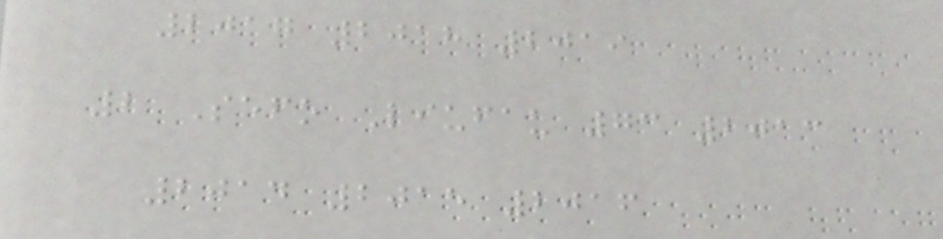2017 2018 2019
2 Sefo Liufau 73 2013
2014 2015 2016
